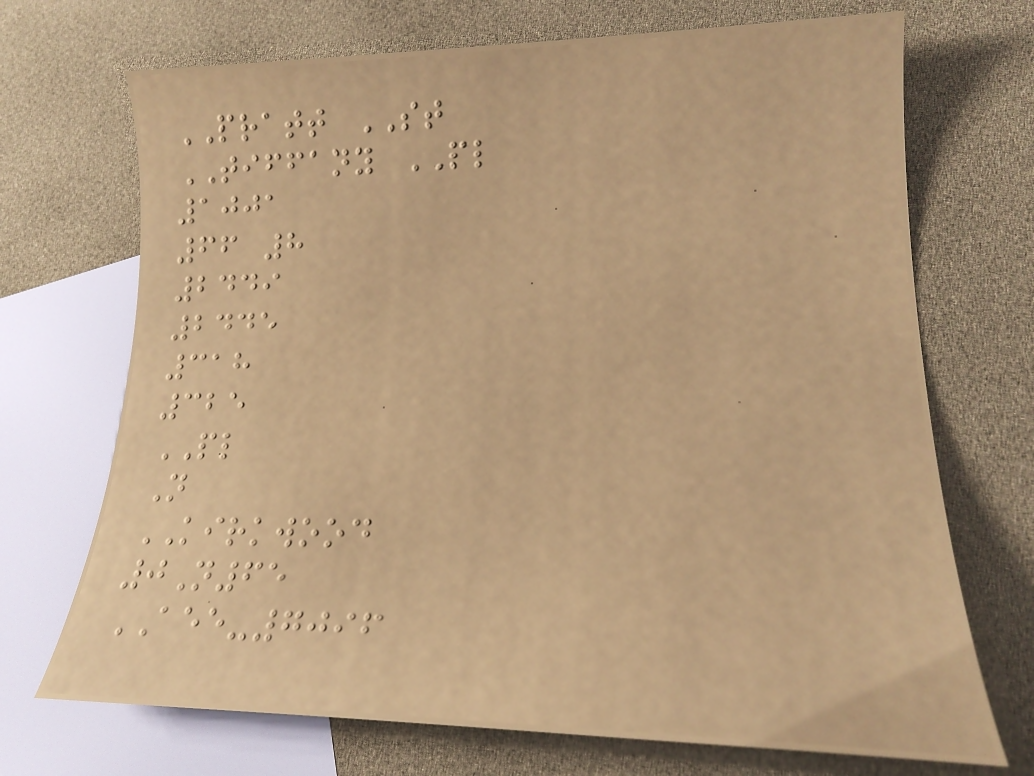PRATT ST
TIFFANY PL
1001
66 8
2449
2445
318
325
PL
N
KIRKWOOD
0N65
AEE-7096
